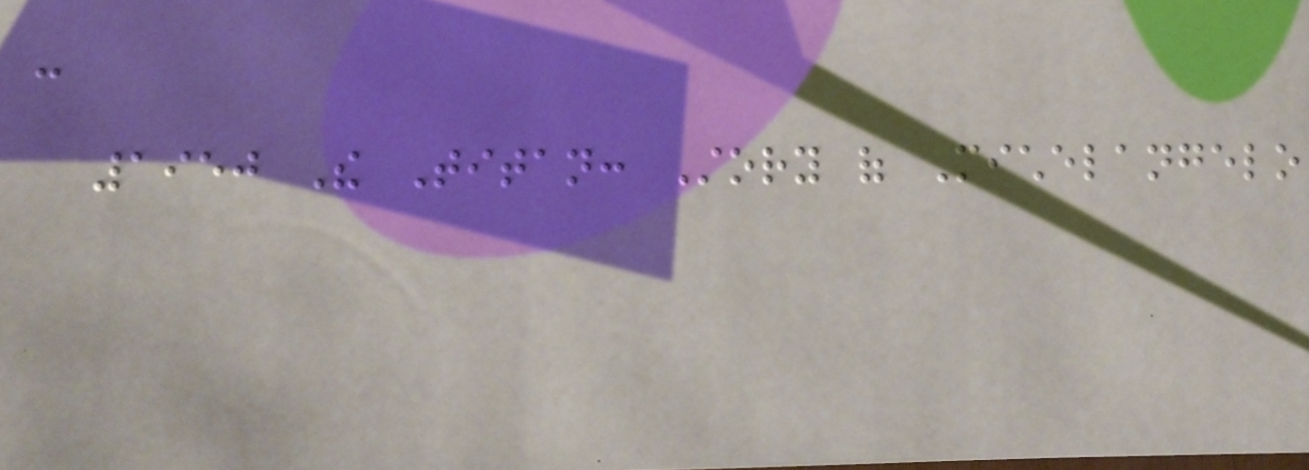-
1950 The Titan: Story of Michelangelo
